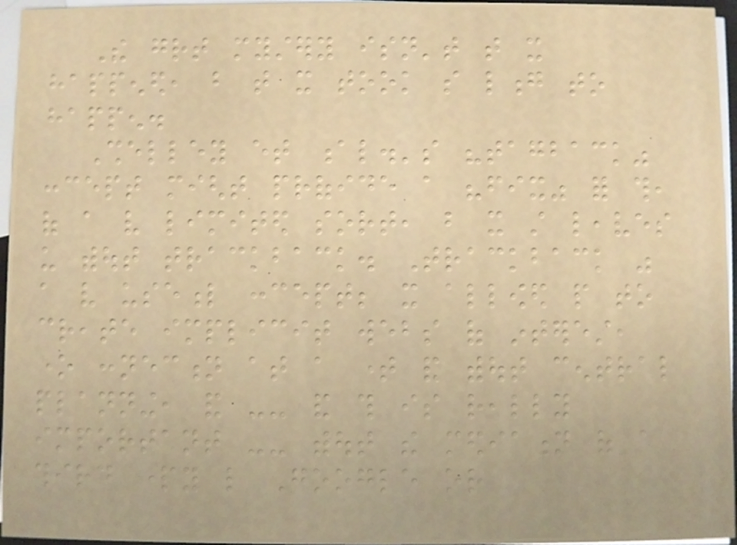The great mystery isn't that it
happened, but that it took so long to
happen.
Shelley et al.'s "tagback"
concept might profide a "fix" for this,
of a very limited sort, but it still leaves
us without trackback. Trackback was
a very useful concept; it allowed people to
create implicit webs of interest,
one connection at a time and without central
planning, and -- and this is really
important -- without the mediation of a
third party like Google or
